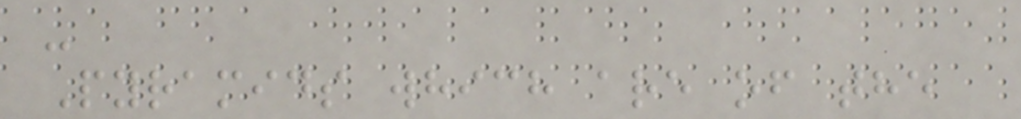-
Pyramids which are of the
